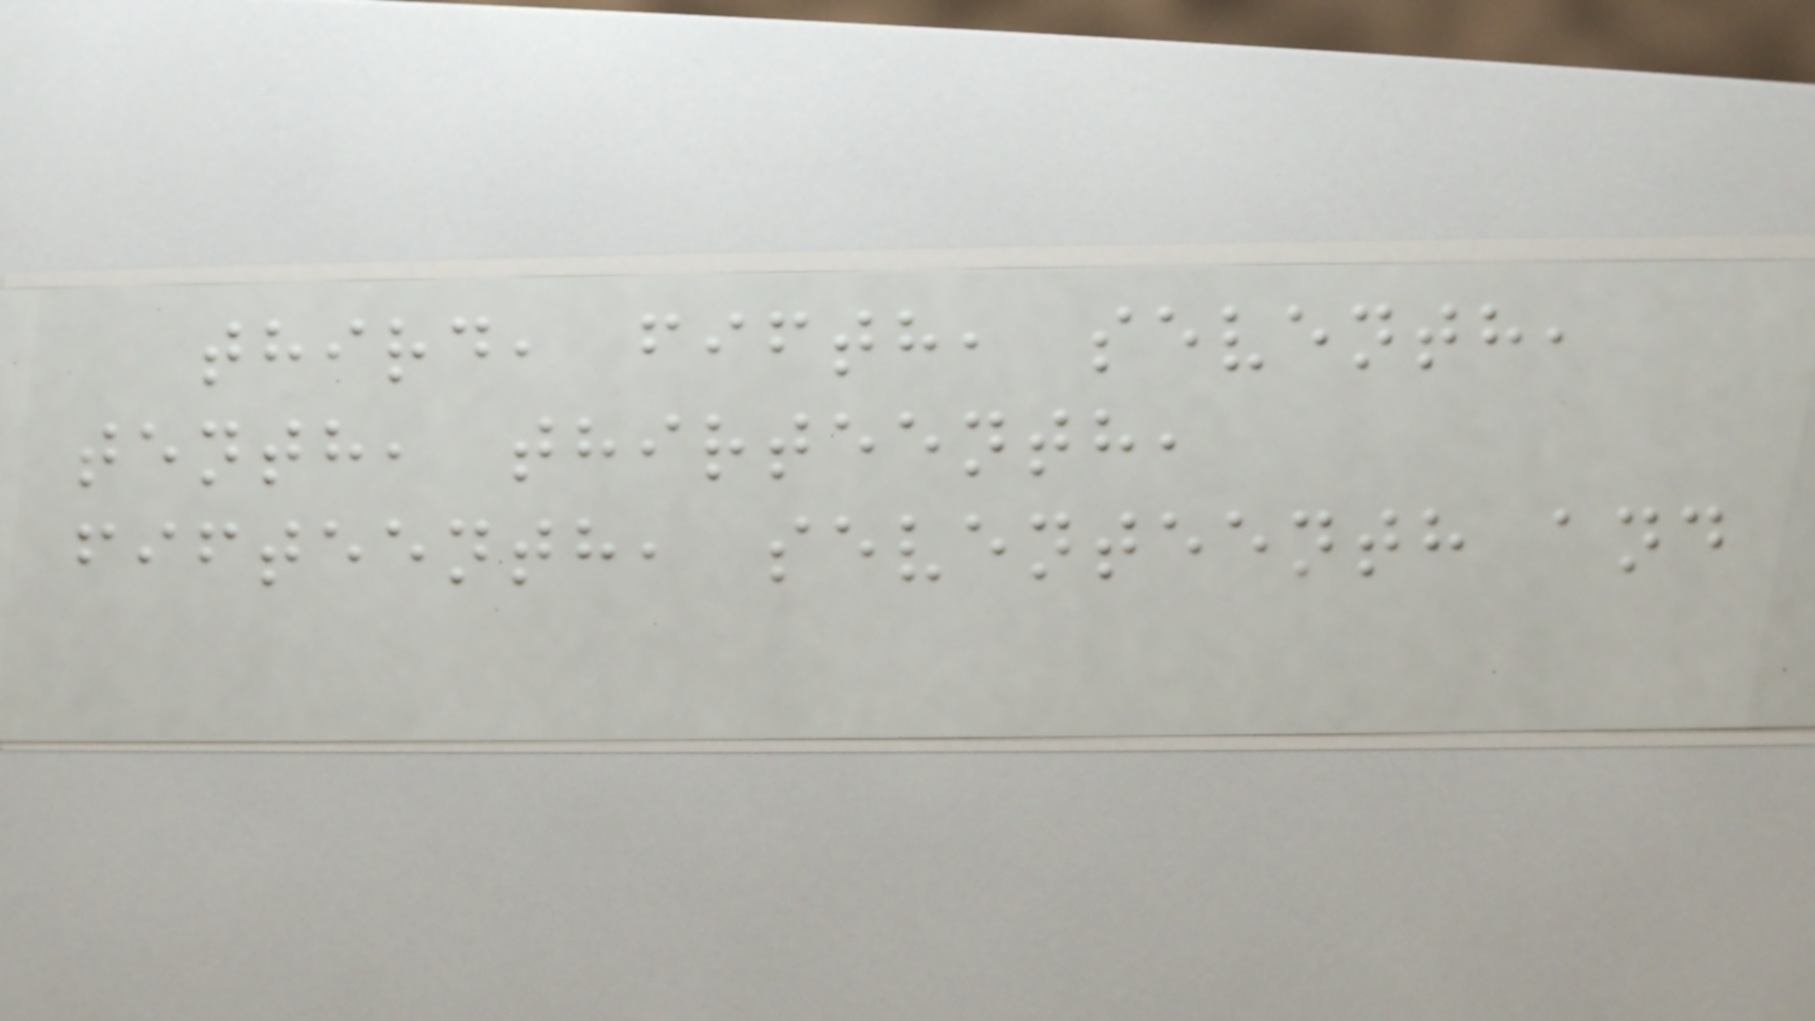third, fifth, seventh,
tenth, thirteenth,
fifteenth, seventeenth and
